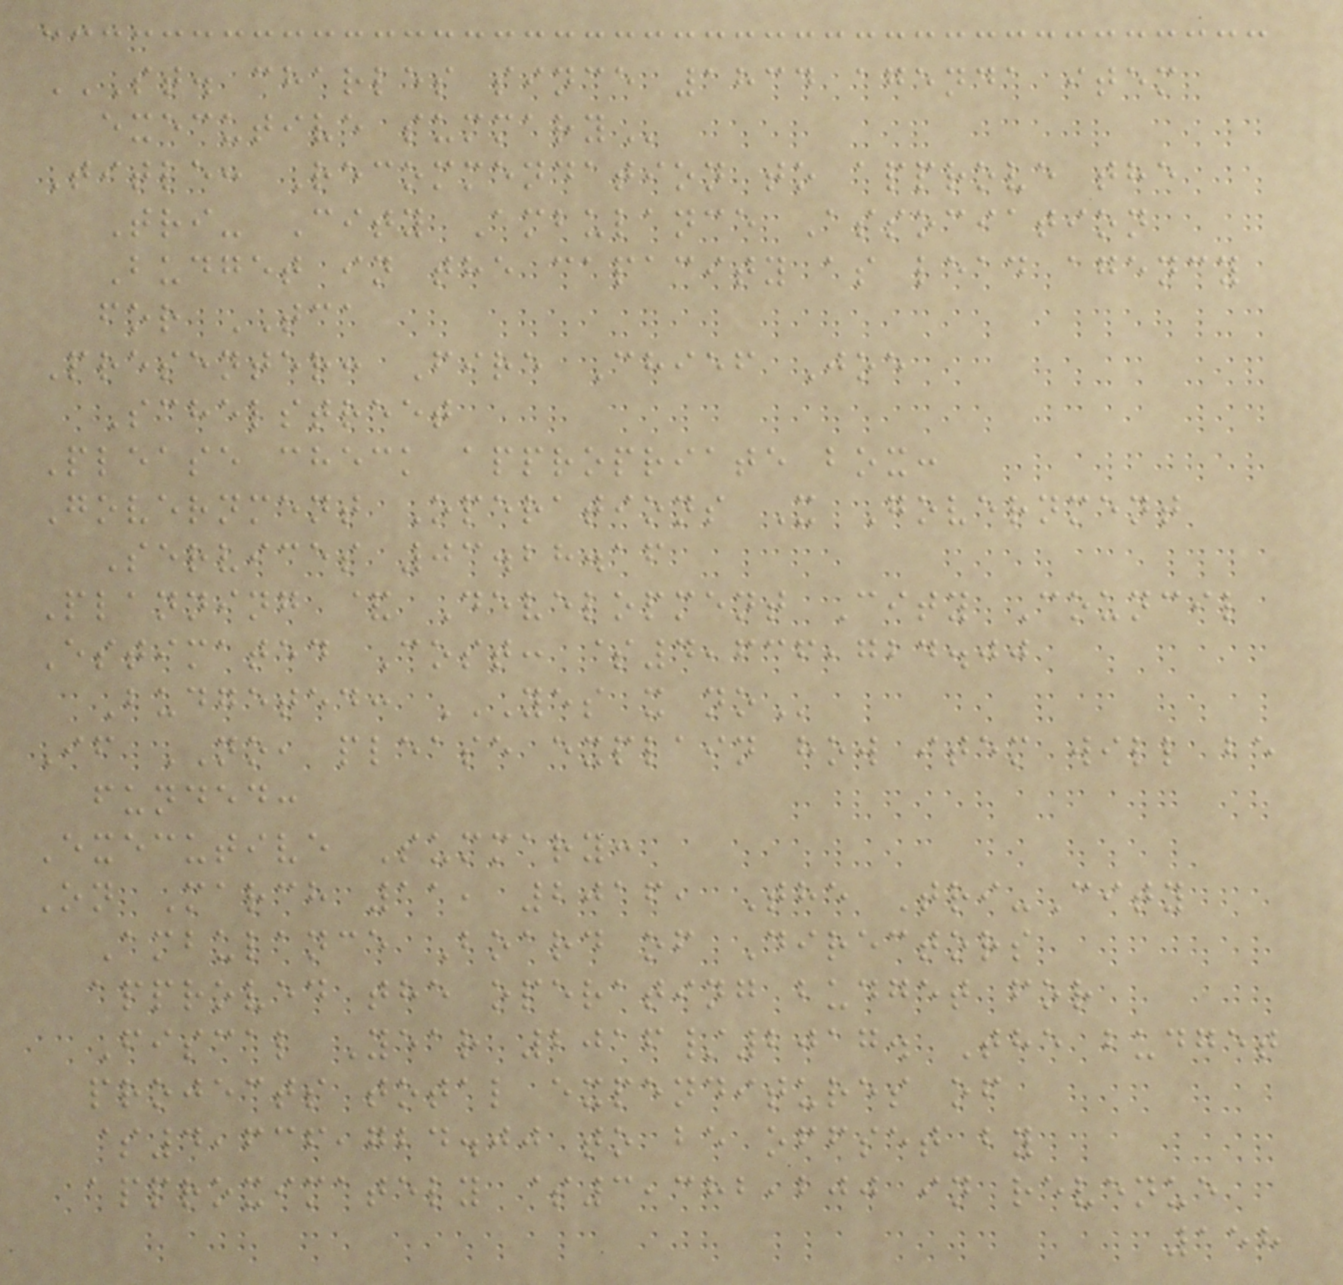ST. CHARLES SINCE 1834 AGENDA ITEM
EXECUTIVE SUMMARY
Title: Recommendation to approve the
Tri- City Ambulance Association
Budget in the capacity as lead agency
for TCA
Presenter: Fire Chief Joe
Schelstreet
Please check appropriate box:
Government Operations X Government
Services 03.28.16
Planning & Development City Council
Estimated Cost: $4,636,724.00
Budgeted: YES X NO
If NO, please explain how item will be
funded:
Executive Summary:
On March 11, 2016, The Tri-City
Ambulance Board of Directors
approved the operating budget for
Fiscal Year 2016/2017. The budget
projects total expenditures of
$4,636,724.00 to be offset by
approximately $3,382,200 in revenue
158
